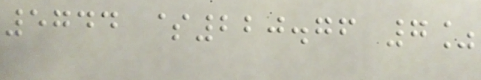5744 $220.76 7%
